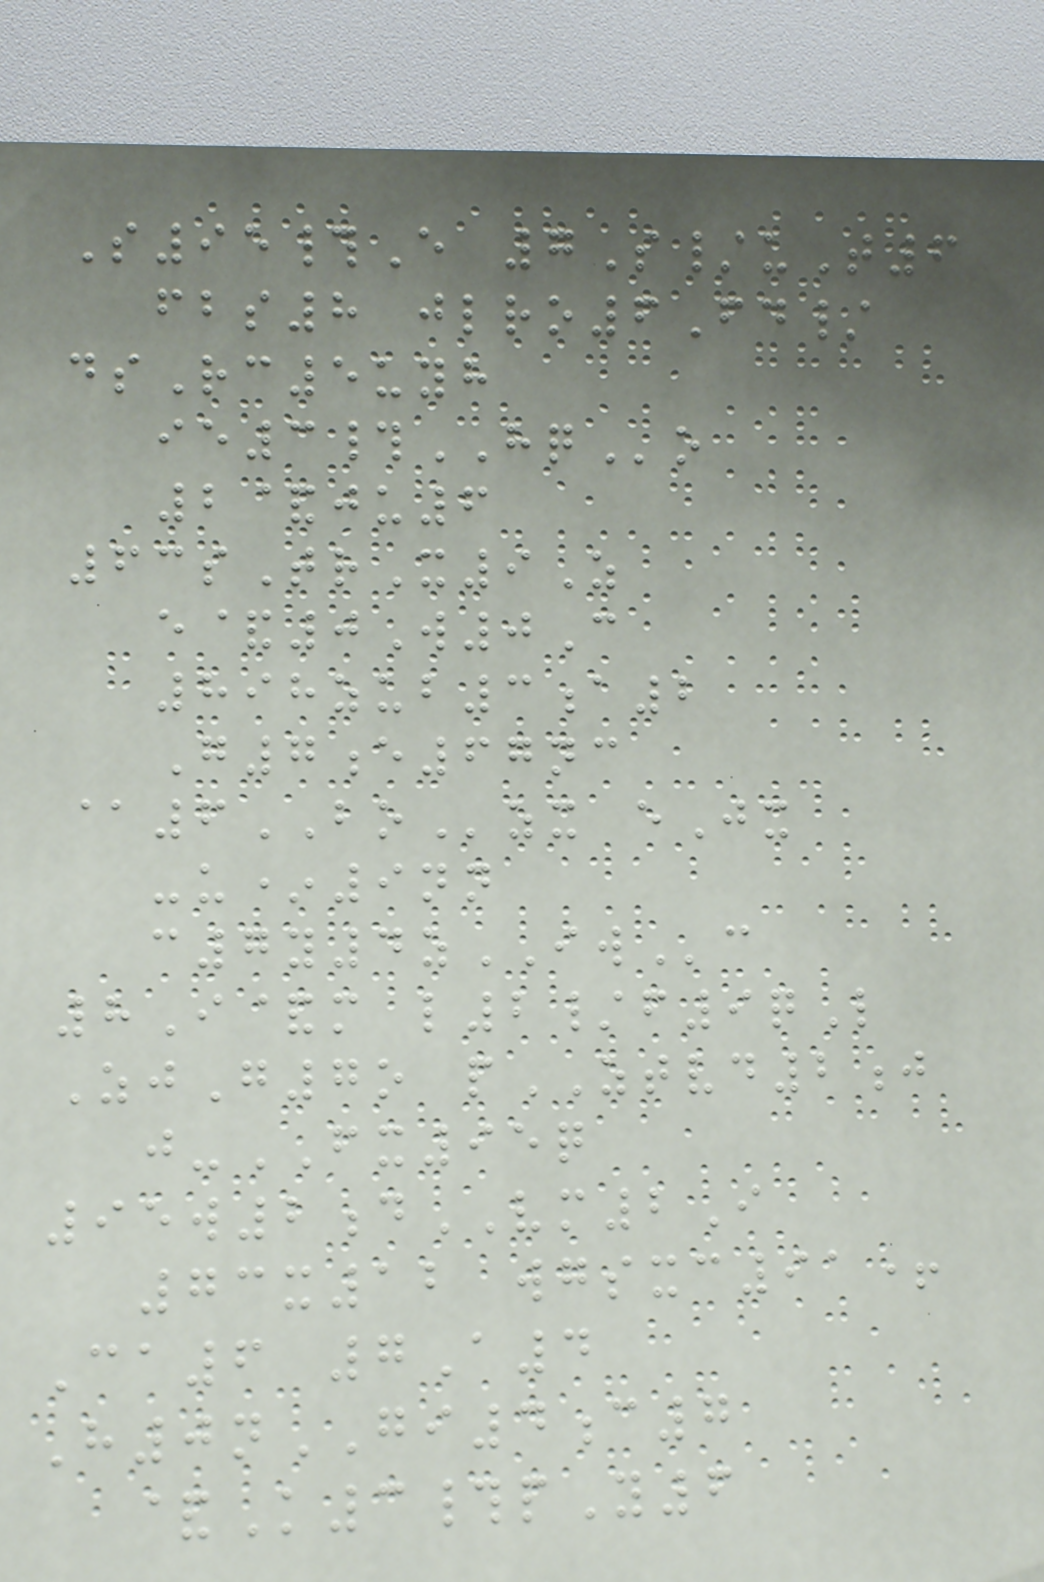S95#E 7S/uT6
fbs8 jlro6Fd/
dsRc5uyh
ie3#HQo
2&ju6
63sTrX9Z
e&0W0C
898zub3a2
G7e67nc
@6BOzx eJx
-u*9nn
c7y4zIWc
8I&m l2/f9qL
ZjG7o pZTVD2j
j-FX95q
95w2dVM2I
73x12 wgsxc91+
Ca6 7A4
H0nGI4c7
&K3#pY6
